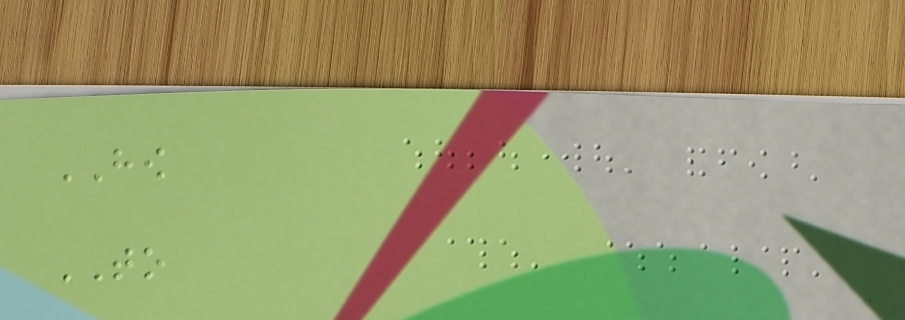HOW
TO
